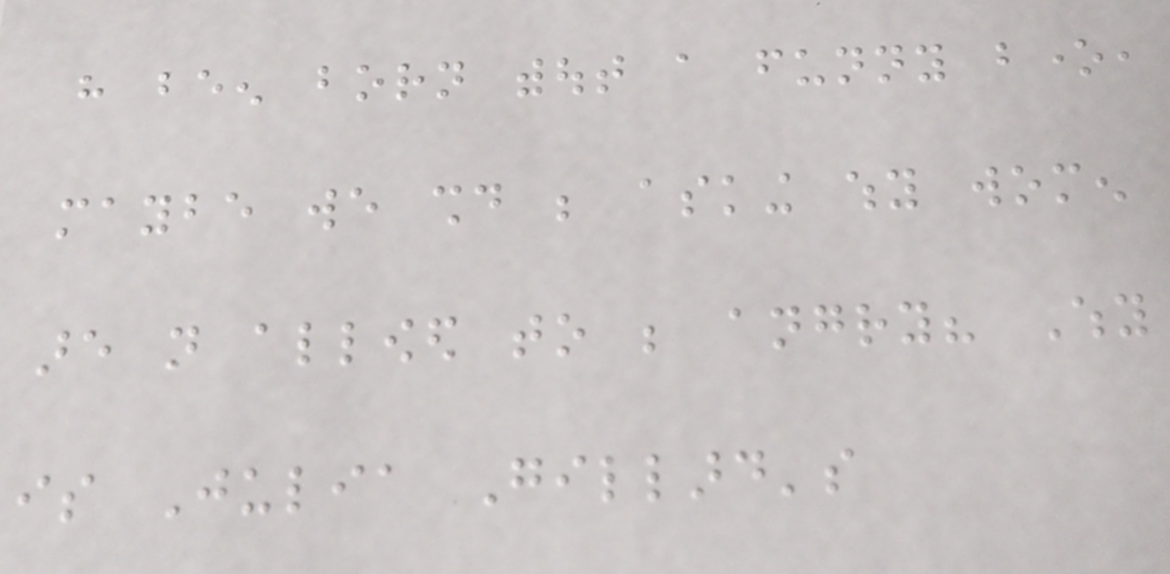have been born without a funny bone,
maybe we should be asking why women
are not allowed to be angry? Why
is Julia Gillard's
